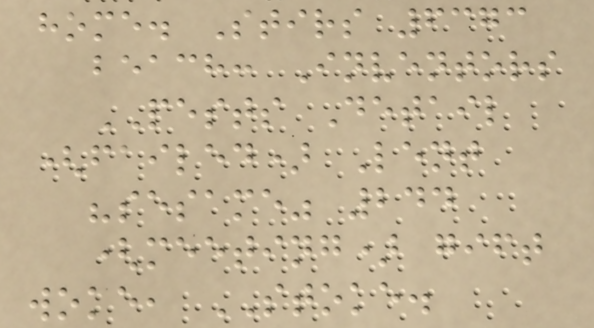home. Stirs 6373
beach: Inventors
PESTS Detail
(failed) Lent
"sesame" 244
(meeting) gift
woke, STOKE.
